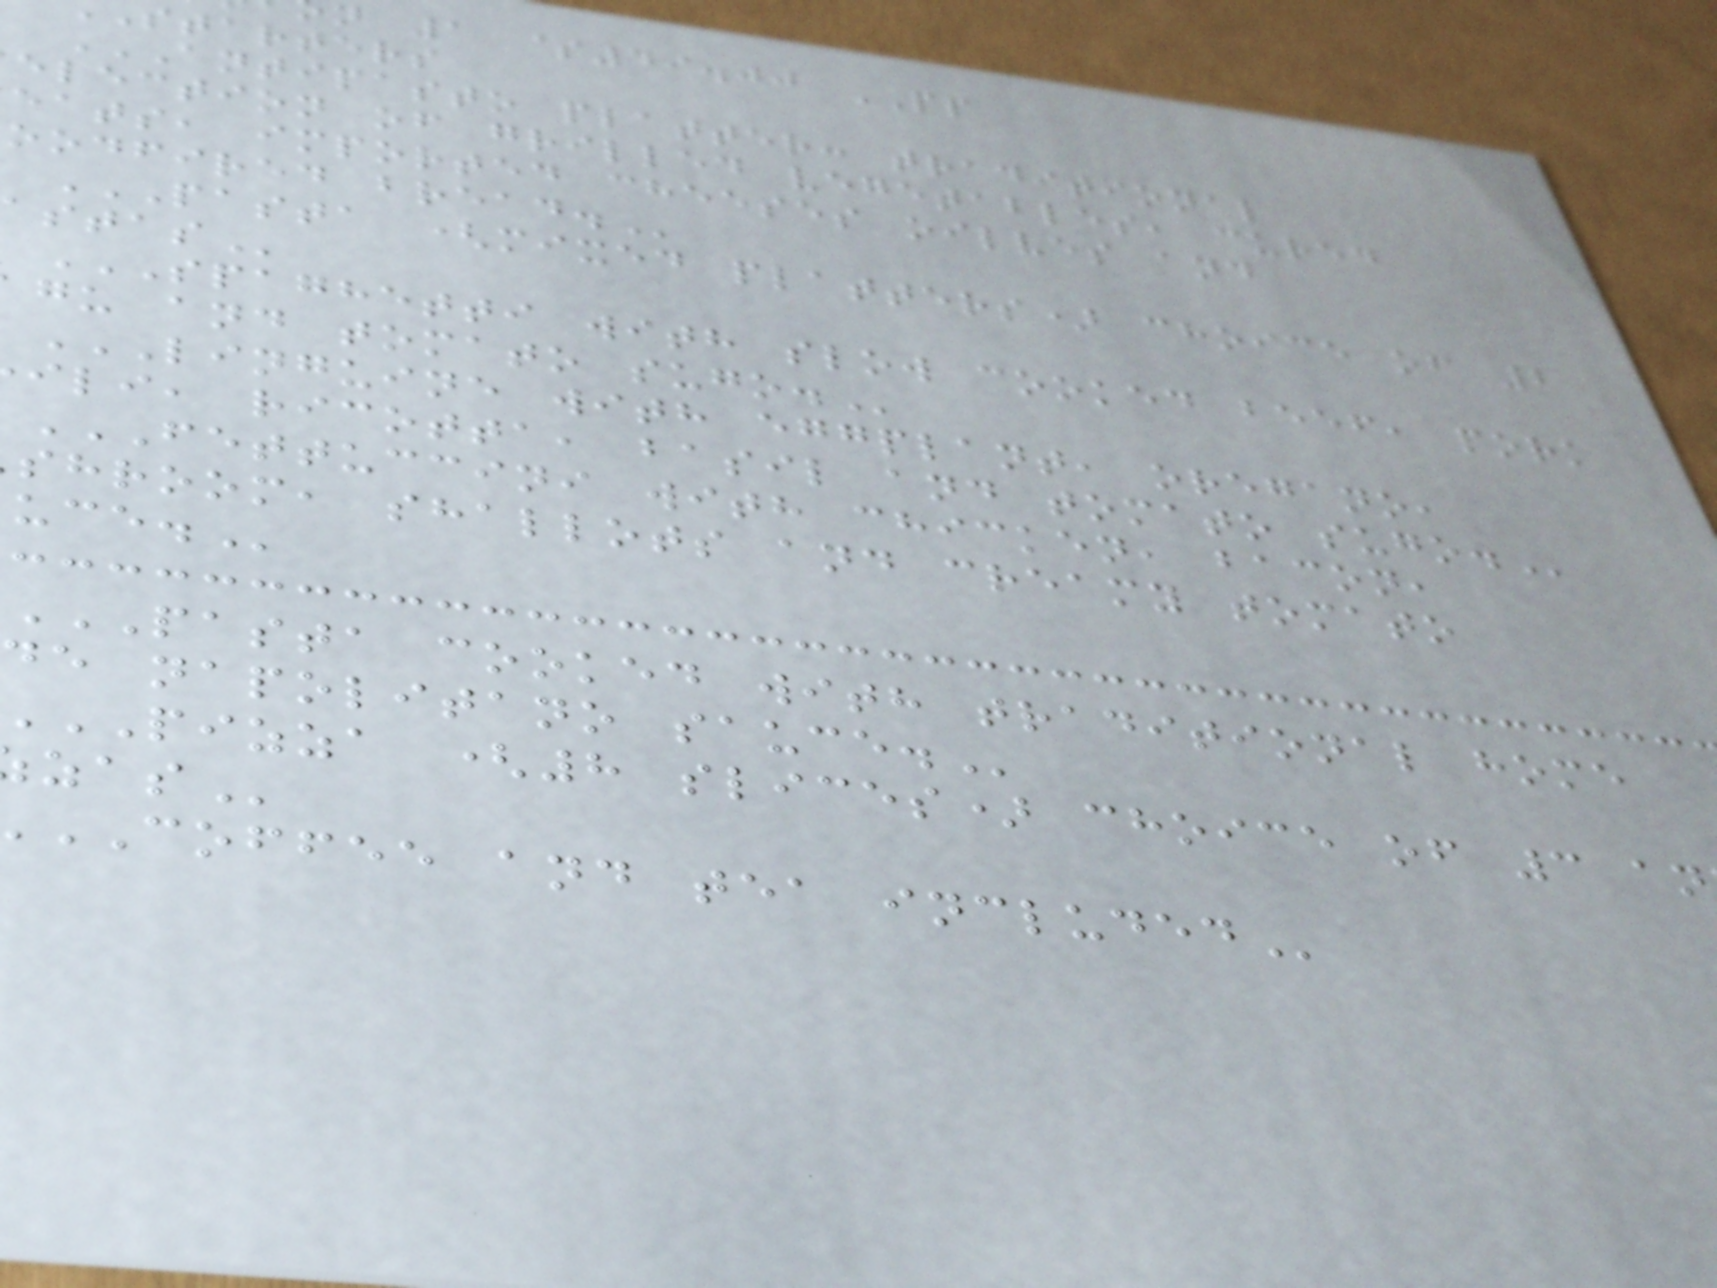n 1 $49.00 PP
starters
ANTIPASTO PLATTER: TRADITIONAL
election of grilled vegetables, cured
eats, imported cheeses oilves and
oodfired
PASTA (MIXED PLATTERS) CHOICE OF 2
SPAGHETTI WITH SLOW COOKED BEEF, PORK
gu and tomato
LINGUINE WITH EGGPLANT, OREGANO,
ili, ricotta, basil and tomato
FETTUCCINI WITH CHICKEN, BACON,
shroom, shallots and creamy tomato
PASTA COOKED WITH TRADITIONAL HOME
de napolitano
PIZZA (8 slices) choice of 3
COFFEE and tea
